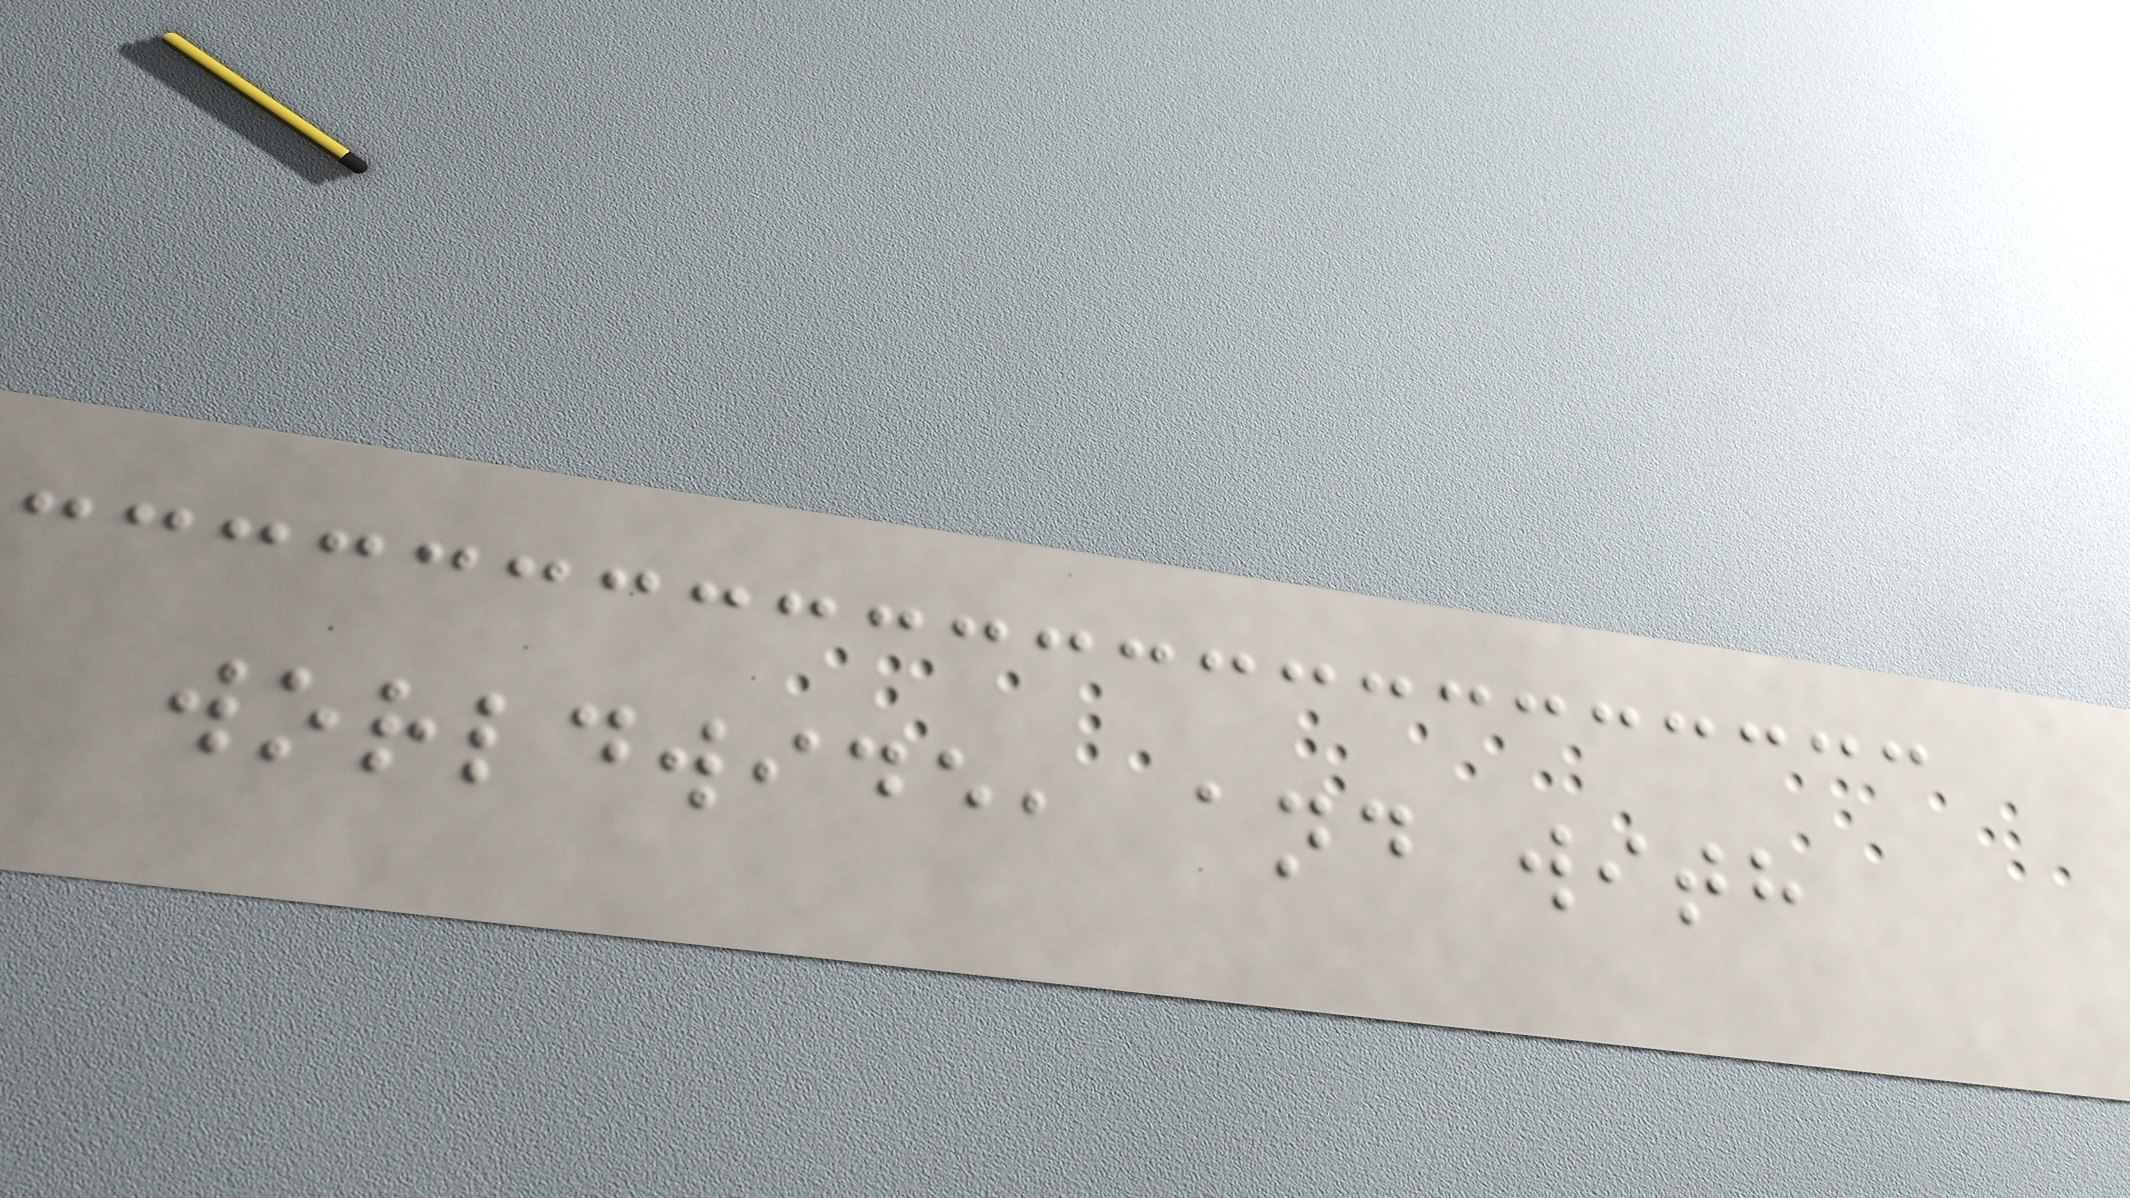worldwide, and with
